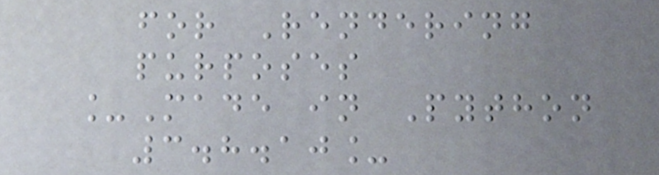for Rendering
purposes
_Made in Python
3.8.10_
